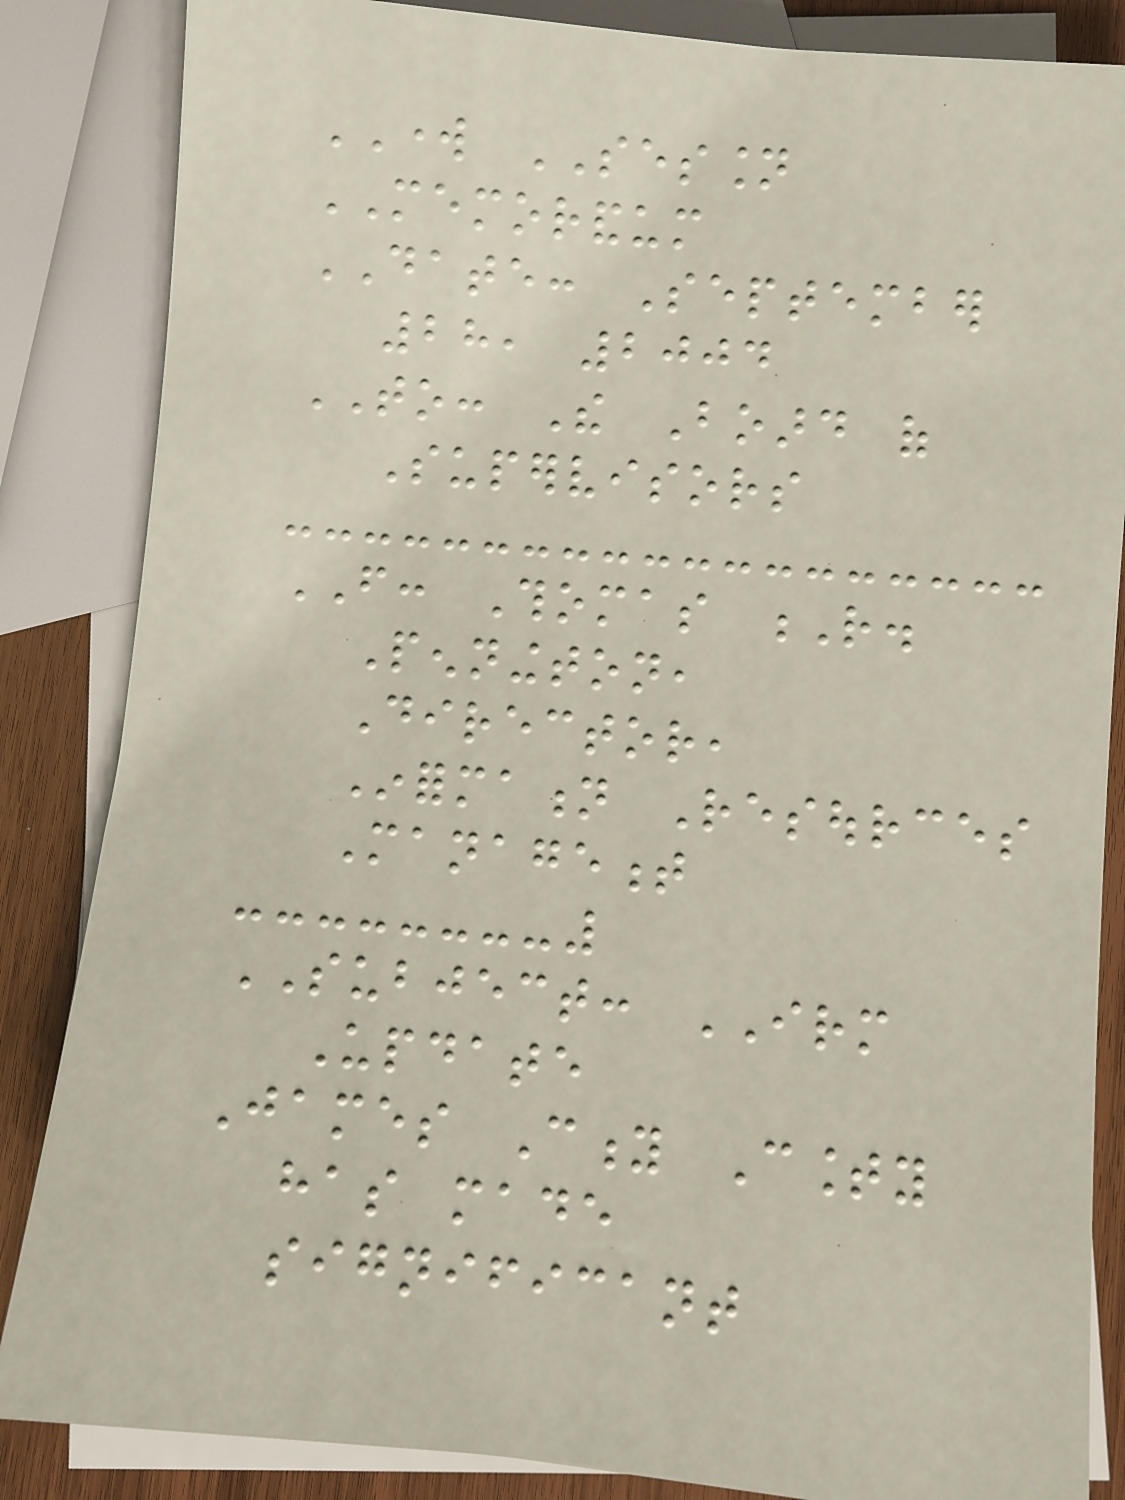WORK SESSION
MEMORANDUM
DATE: September
28, 2004
TO: The Board of
Supervisors
FROM: Thomas R.
Pennington,
Director,
Information Resources
Management
SUBJECT: IRM
Update
James City County
has made
significant
